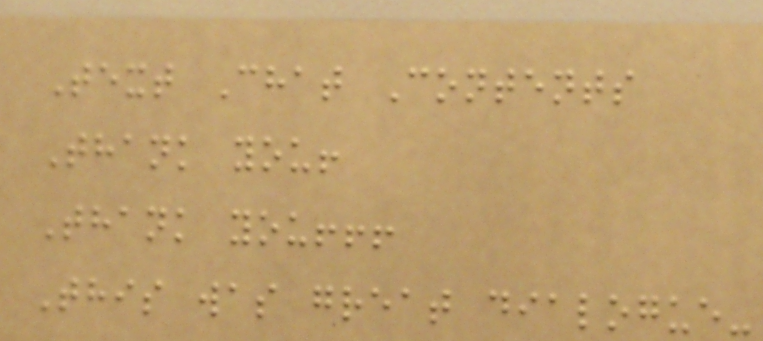Text Chat Contents
Thank you!
Thank you!!!
This was great dialogue-
